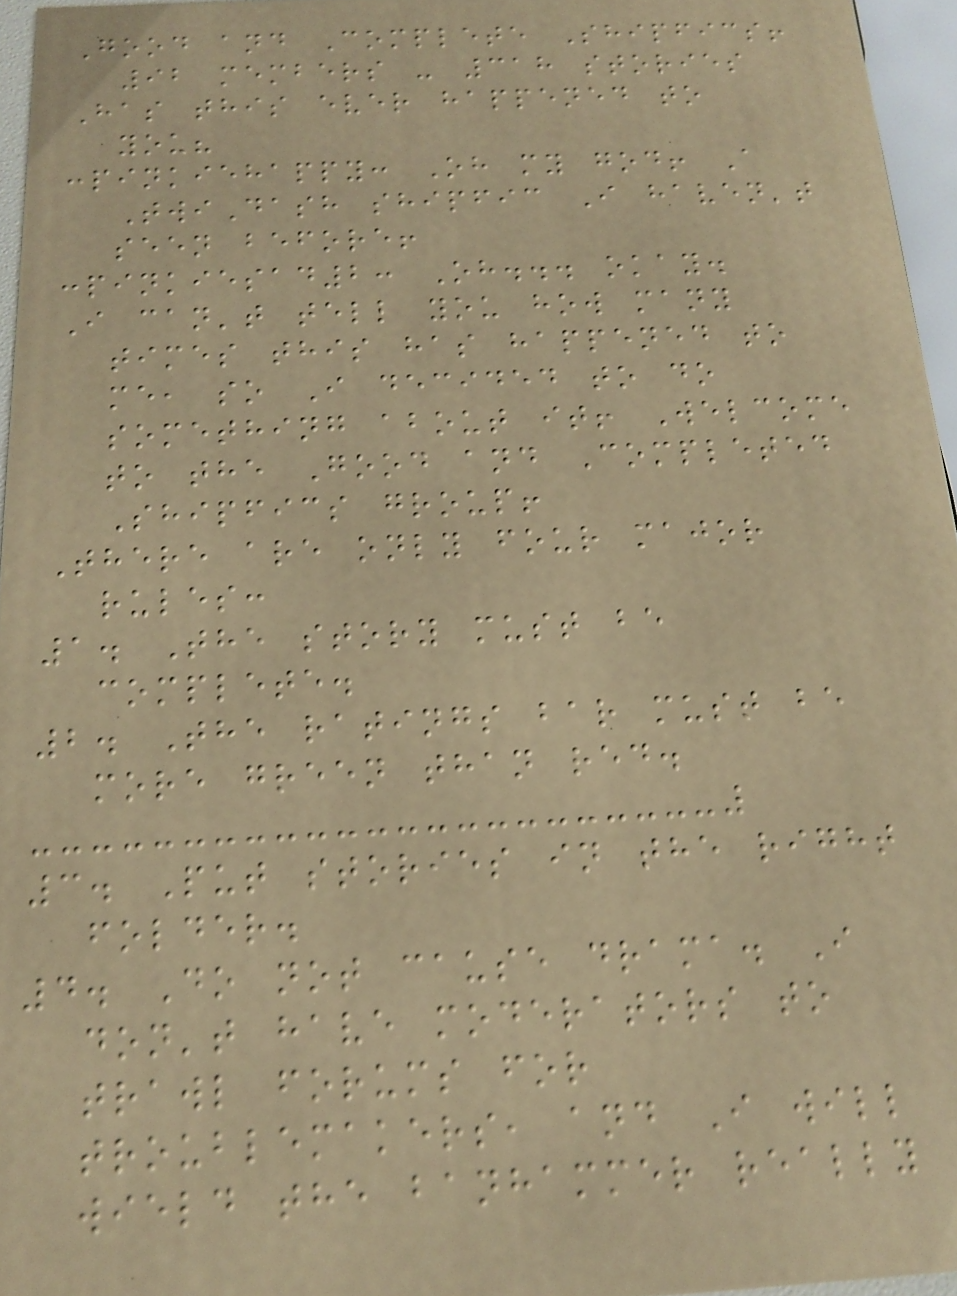Good and Complete Shipfics!
92 members - 318 stories
Has this ever happened to
you?
:pinkiehappy: Oh my god! A
TwiDash shipfic I haven't
seen before!
:pinkiesad2: Oh... okay.
I can't tell you how many
times this has happened to
me, so I decided to do
something about it! Welcome
to the Good and Completed
Shipfics group!
There are only four major
rules:
1. The story must be
complete.
2. The ratings bar must be
more green than red.
3. Put stories in the right
folder.
4. Do not cause drama. I
don't have moderators to
trawl forums for
troublemakers, and I will
wield the banhammer really
